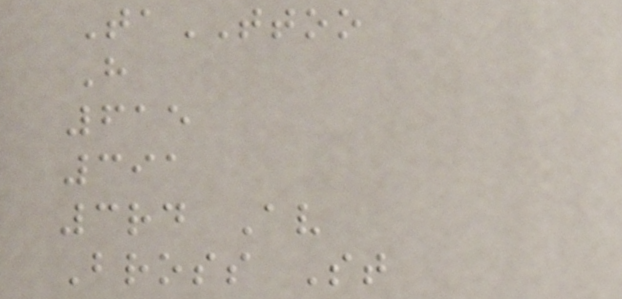TaTTOO
H
615
391
3rd Av
Bross St
